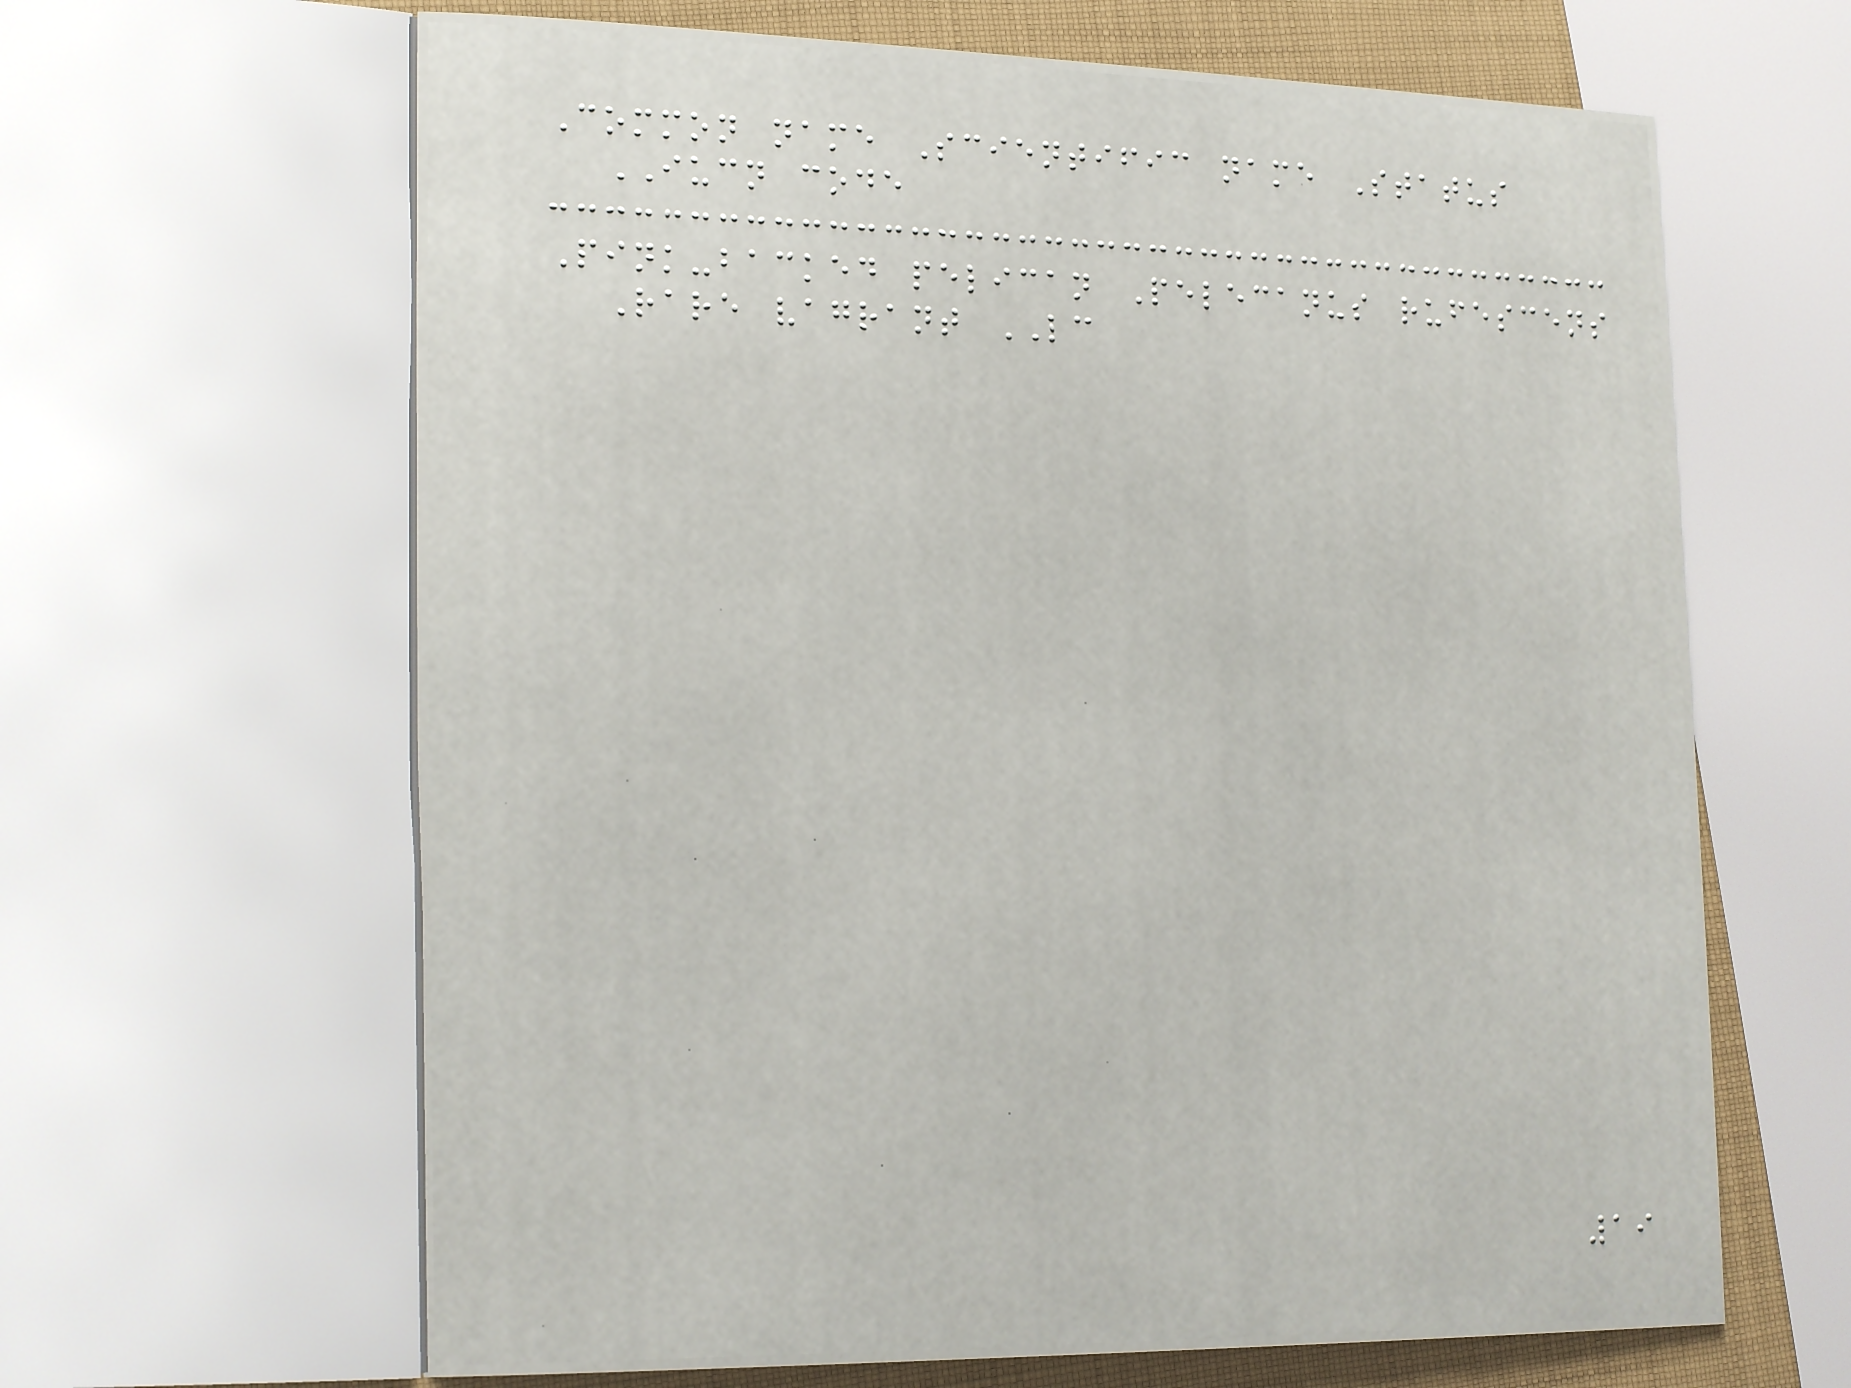Common name Scientific name Status
IUCN code
Pink-backed pelican Pelecanus rufescens
Rare vagrant LC
19
